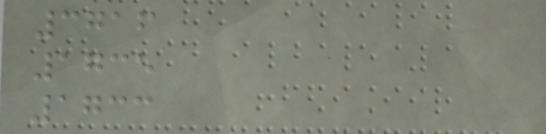3716
1735
1733
